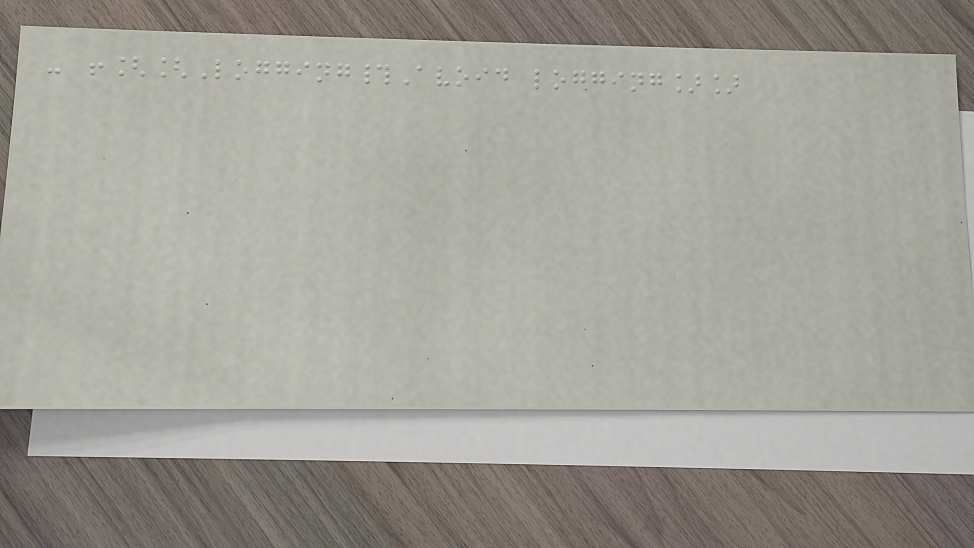- ![[Logging#Avoid logging]]
